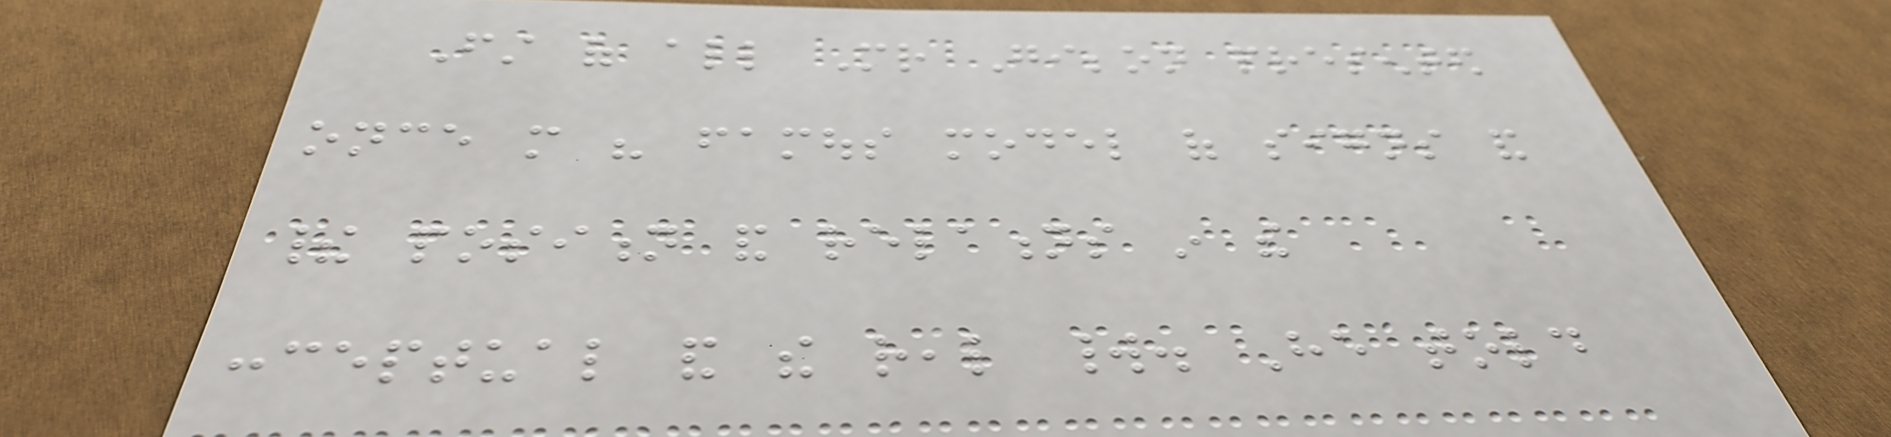First of all Mr Gibbon presented
once more his famous model of signs and
their position and relations in the
conceptual and the real world. He told
